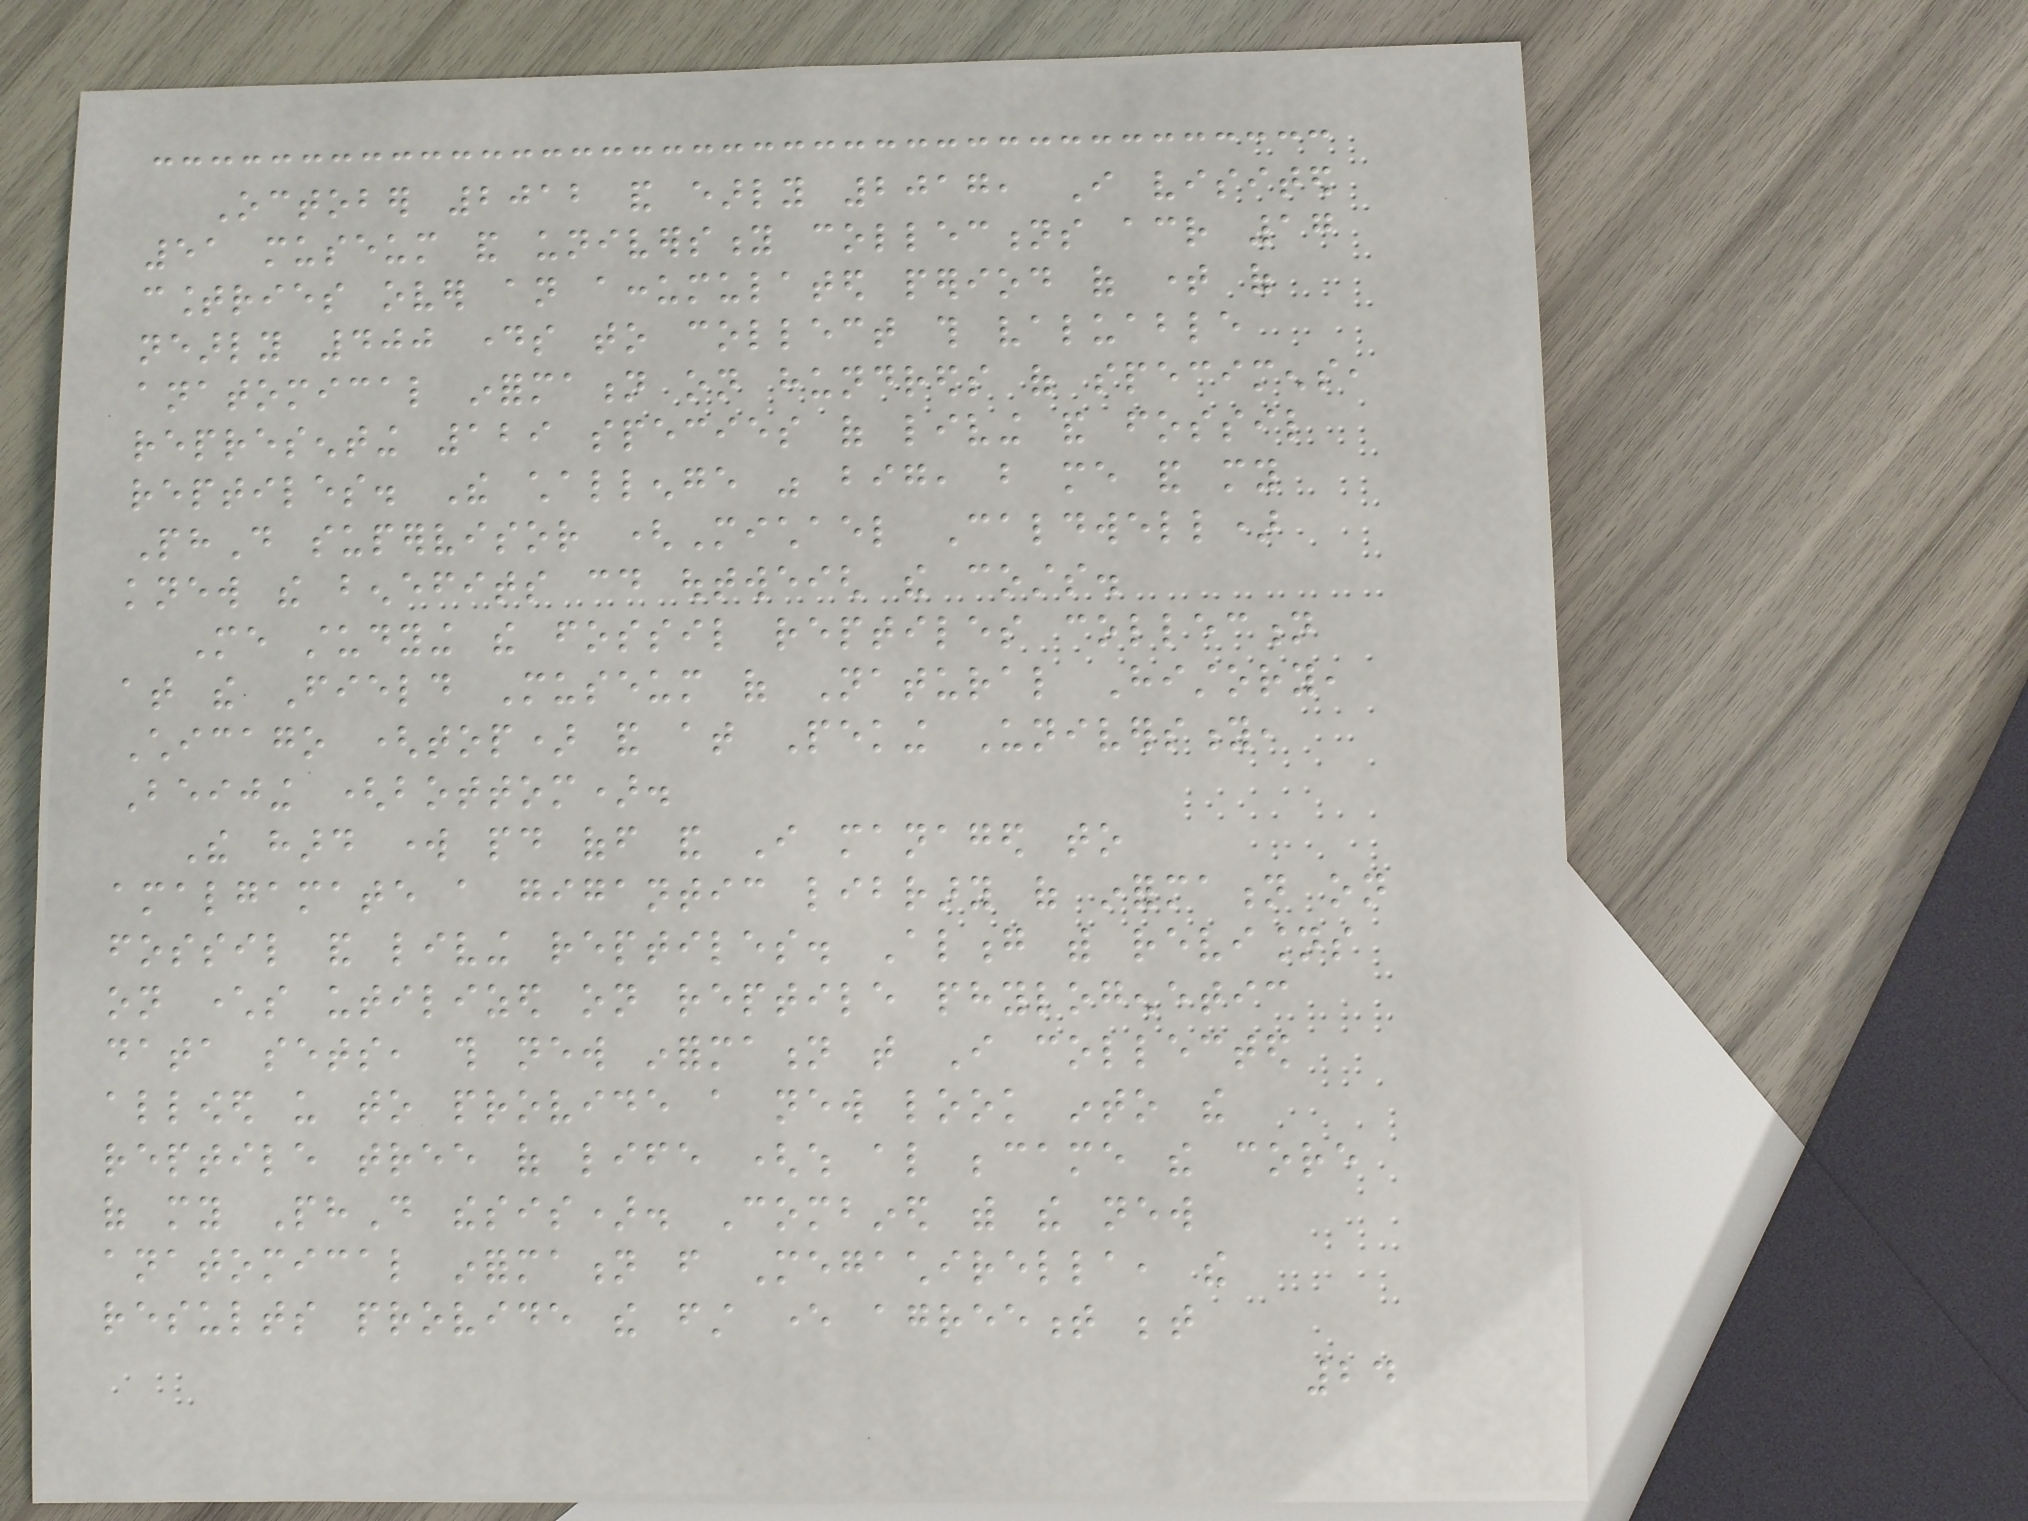October 2012 and early 2017, I visited
51 museum and university collections across 17
countries over an accumulated period of time of
nearly 400 days to collect this valuable
anatomical information on hundreds of specimens,
representing 129 species of living and fossil
reptiles. The challenge was big, but me and my
PhD supervisor (Michael Caldwell)
knew the benefits could outweigh the costs.
Me studying the fossil reptiles collection
at the Field Museum of Natural History,
Chicago (top) and at Peking University,
Beijing (bottom).
The hard work paid off and I managed to
amalgamate a gigantic library of information on
fossil and living reptiles. Along with revisions
on characters utilized on reptile phylogenetic
data sets, this new information that I collected
allowed us to provide a new look into the
reptile tree of life (which also became the core
of my PhD thesis). Combined with the new
anatomical information from Megachirella, the
results provide the first ever agreement between
24
